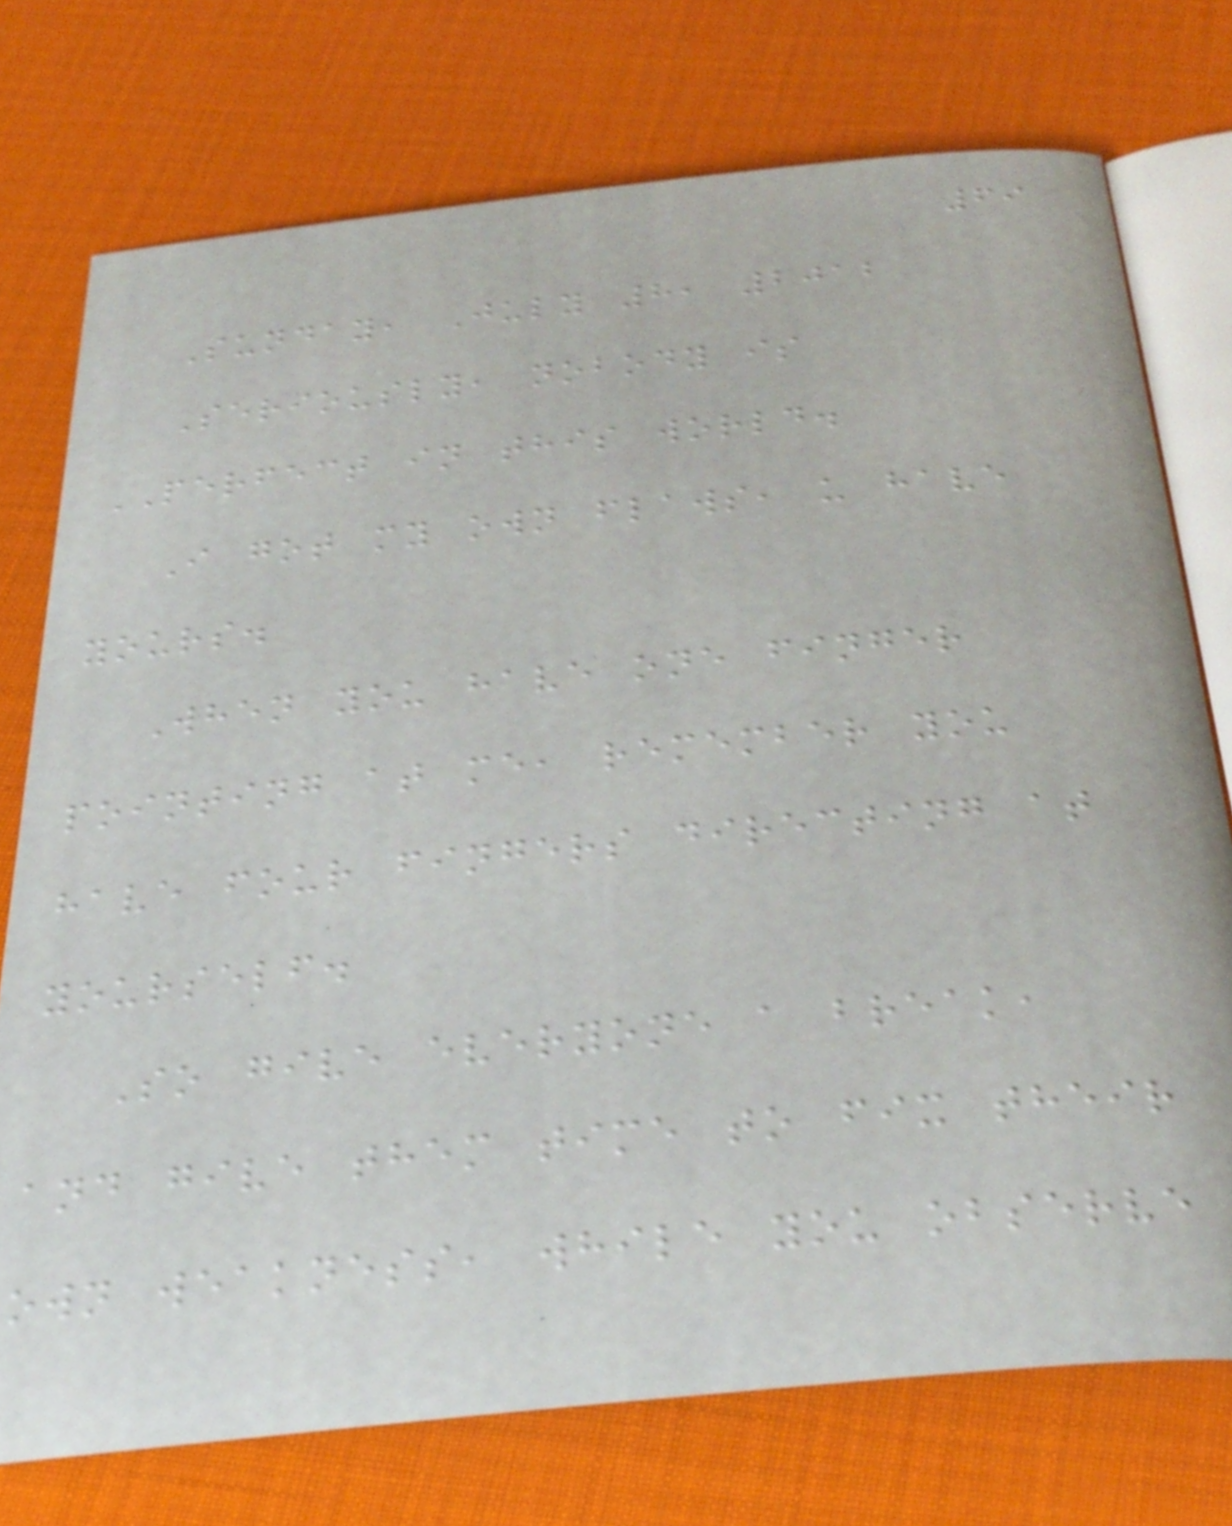69
Sunday, July 8, 2012
Seriously, nobody is
PERFECT in this world.
I got my own flaws, u have
yours.
When you have one finger
pointing at me, remember you
have four fingers directing at
yourself.
So give everyone a break,
and give them time to fix their
own weakness, while you observe
